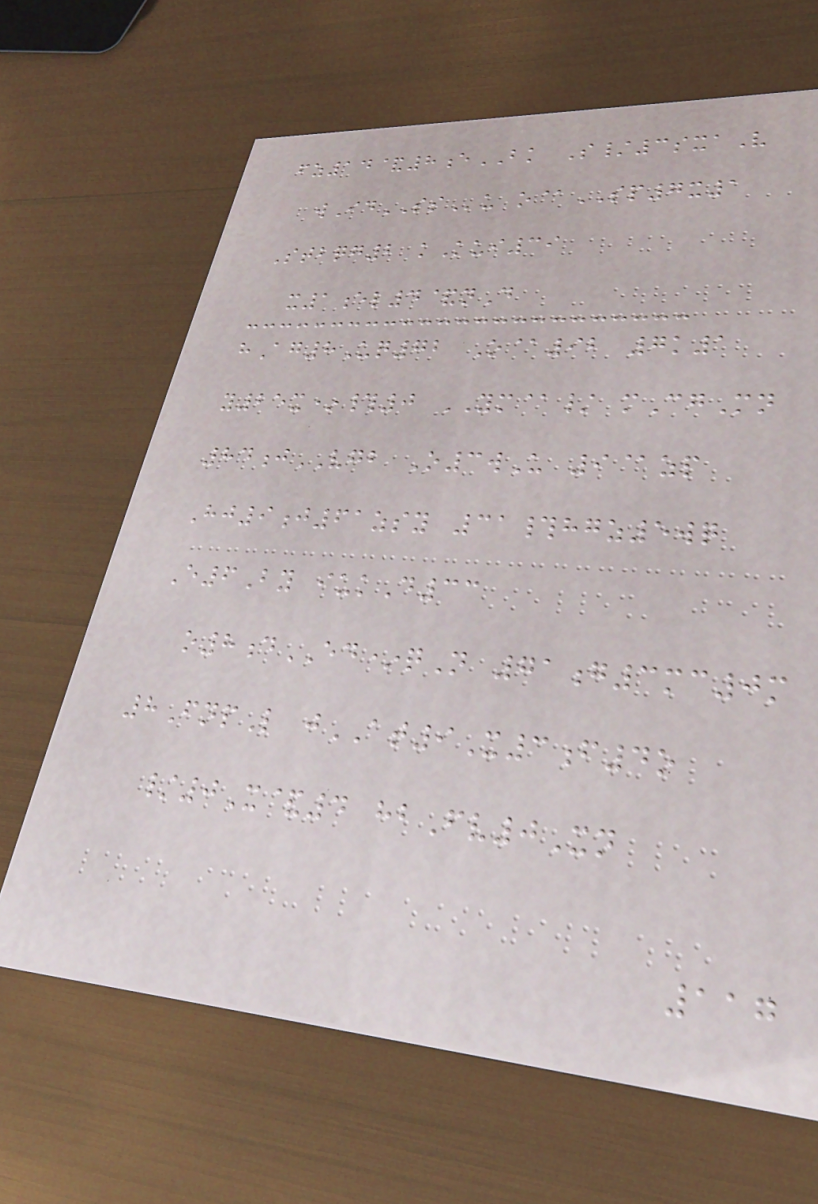fz14&8eBK S/3sxaV
wIdSSu o@SP7x1
Stbqg2 kKui39
x1el4&nD
hAg8Uq72 O@92 7k1
y25x*#0 YM@/ mCgMn
84jVGB O3wU 9@zp
Hj9j61zsy 31#hgz5wq
E6By iukD33
o8dED*qN 71g3mc0m
8FnpL jAT9X3f4o
/0X&4 hbFv0Xn
117
